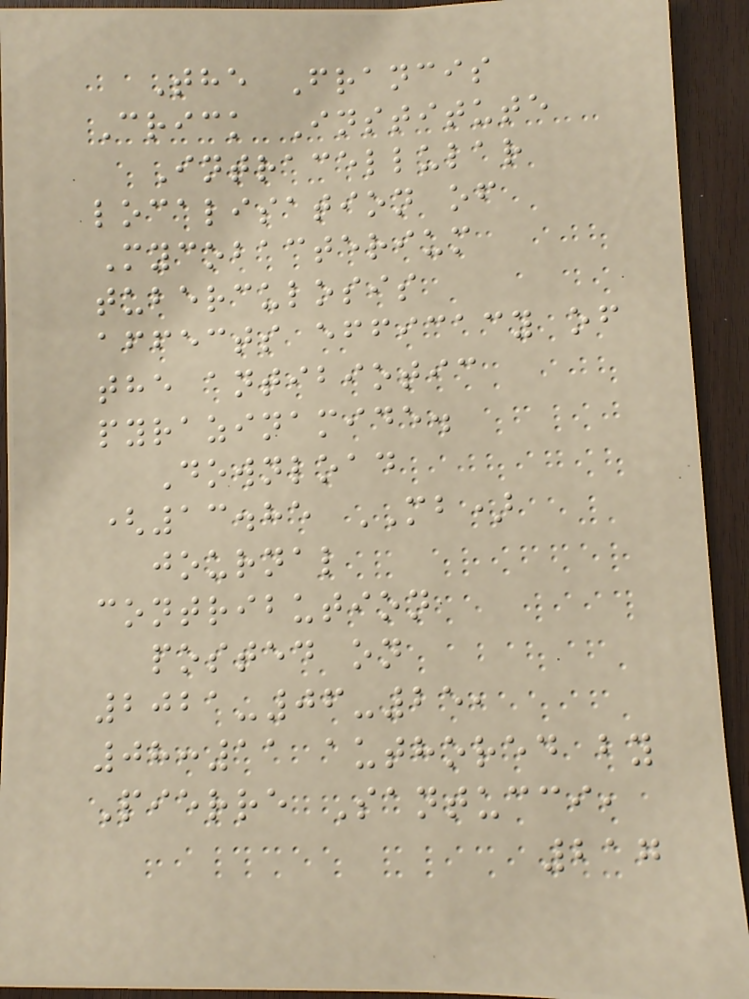The Francis
Crick Institute
Intracellular
localisation of
Mycobacterium
tuberculosis
affects efficacy of
the antibiotic
pyrazinamide.
Download
(13.85 MB)
journal
contribution
posted on
2021-06-25,
08:11 authored by
Pierre Santucci,
217
